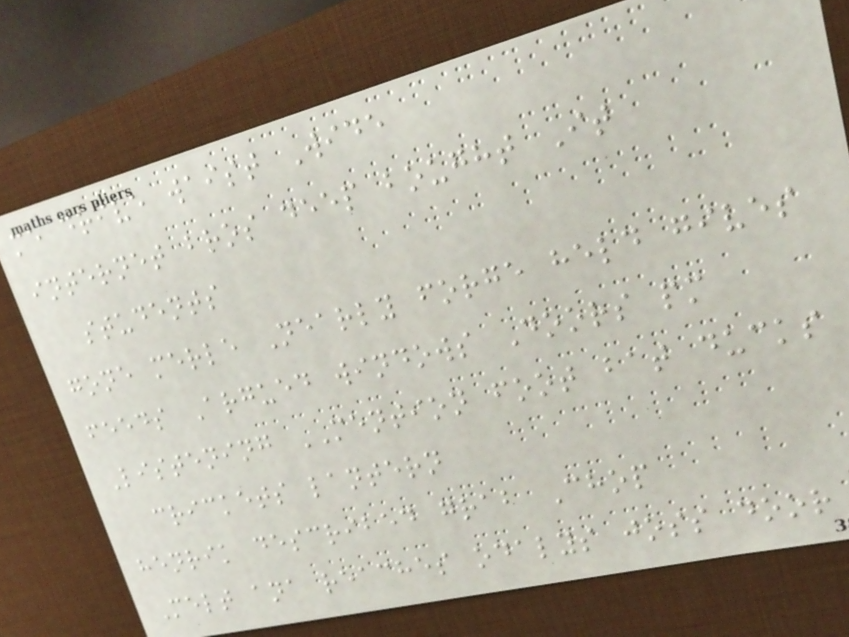me drive waist Wide
internet bros deep bought It
students
gone merle Nearly forge held gives
feeds Argued windows Doors pm
Listening MENTION foot bat ducks
crickets lantern
henrik described grab Chop
Melt ana reaches odalys joss door
